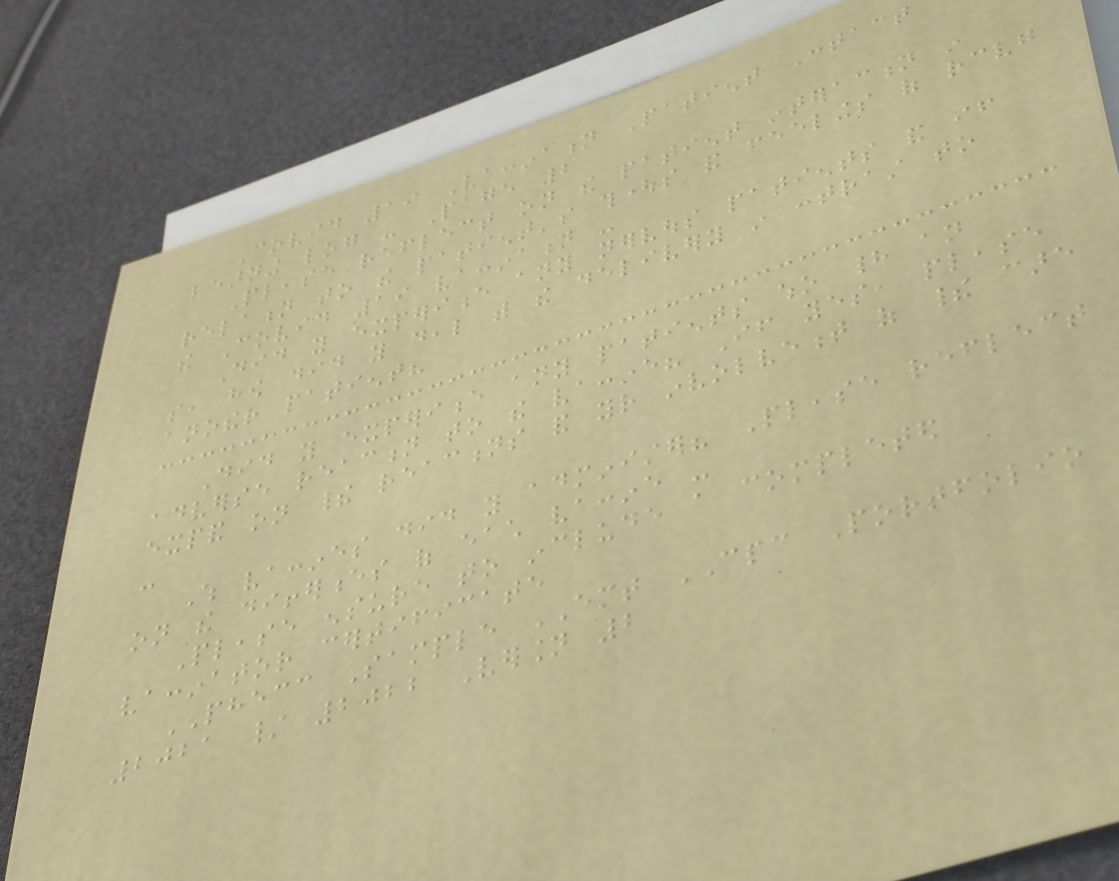Covid 19 Vaccination Patient Contact
learning log - Page 2
Please reflect on the patient interaction in
relation to the patient's thoughts and feelings of receiving
the Covid 19 vaccination -
Did you experience any nervous patients and if
so, how did you deal with the delivery in contrast to
another patient?
Did you experience any patients who had an
adverse reaction to the vaccine? If yes, please
expand on their reactions and your involvement of their care
-
Which vaccines did you administer? Please reflect
on the differences of each vaccine -
Please ensure to include a completed
vaccinator certificate
PHECC Sample EMT CPC Portfolio
2021 / 2022 Version 2
